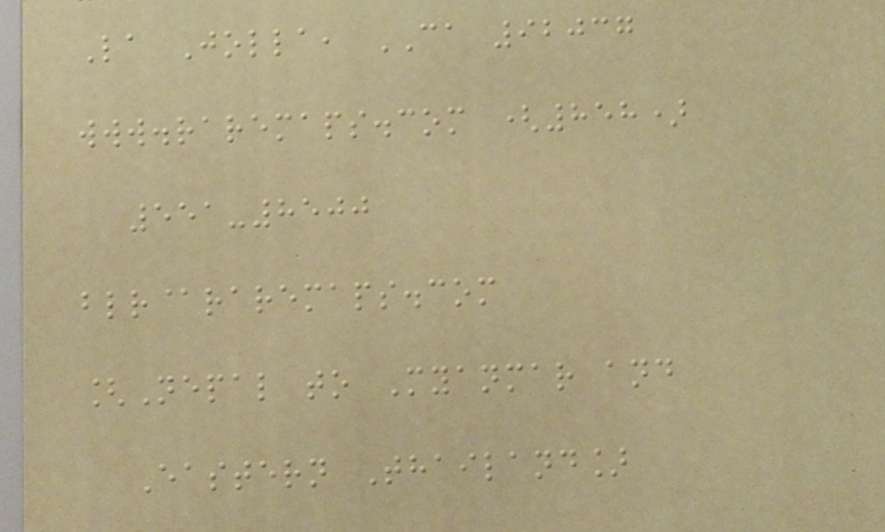La Jolla, CA 92037
www.raremaps.com (858)
551-8500
blr@raremaps.com
[Nepal to Myanmar and
Eastern Thailand]
